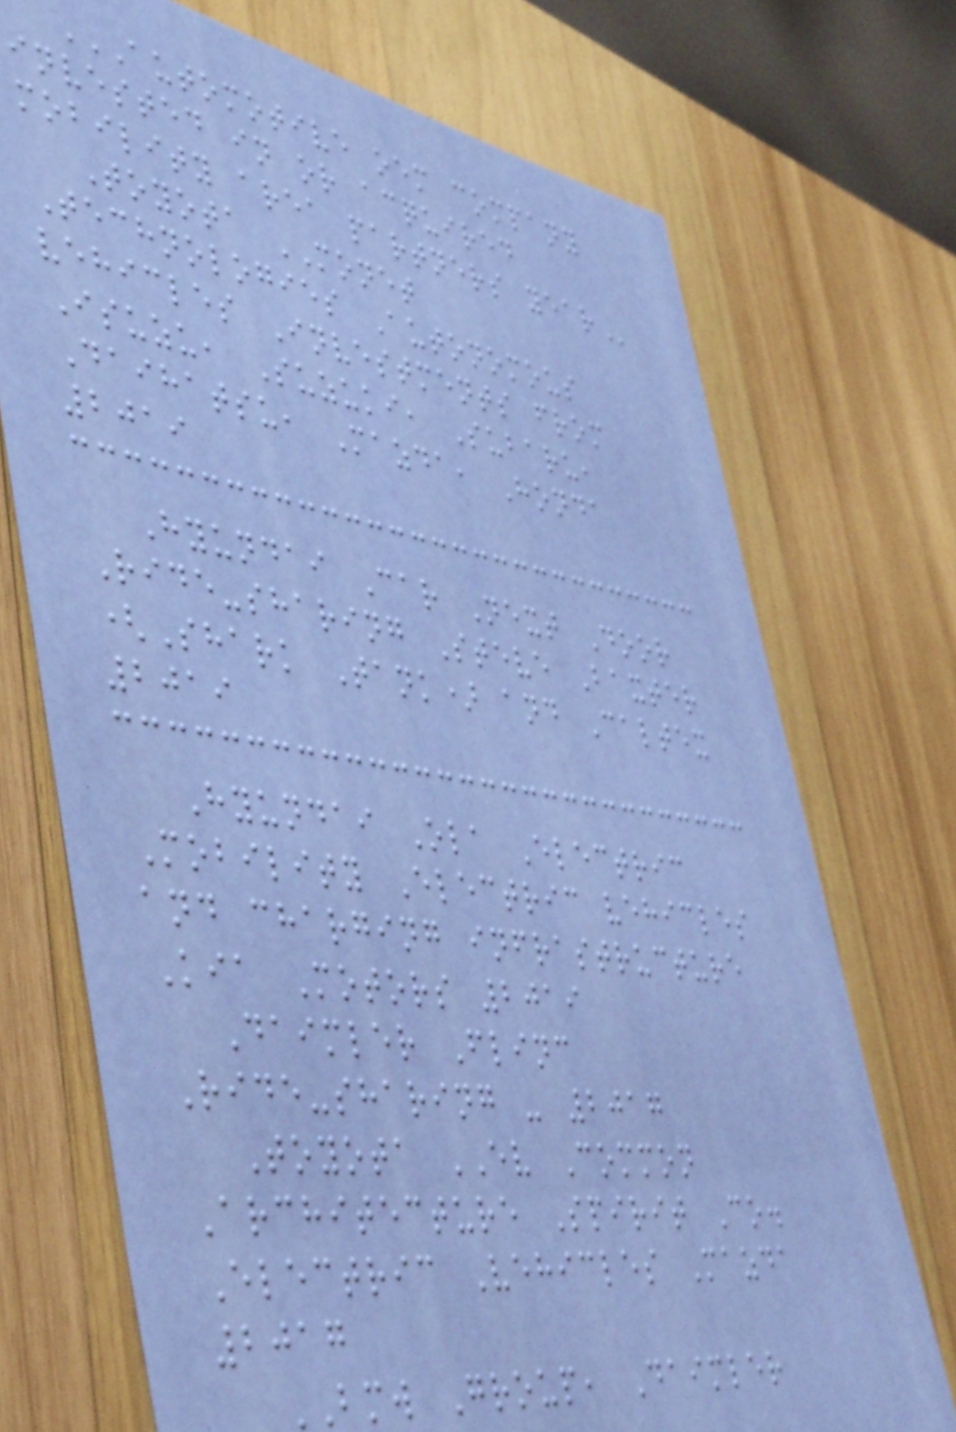AUTOMOTIVE OEM COMPANY
INVESTED IN OR ACQUIRED
MOBILITY AREA PARTNERS YEAR
Toyota MONET
Technologies Autonomous
vehicles Investments from
Isuzu, Suzuki, Subaru,
Daihatsu, Mazda, Honda
2019
Hyundai Car Next Door
Ride-sharing Steve Baxter
(Shark Tank) and Caltex
2019
Hyundai Ola Electric
Mobility Electric vehicles
and charging infrastructure
Kia Motors 2019
Daimler Flinc
Ride-sharing - 2017
Toyota EV Common
Architecture Spirit Co.
Electric Vehicles Mazda
2017
BMW Group, Daimler
